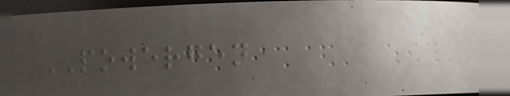POWERGEN
